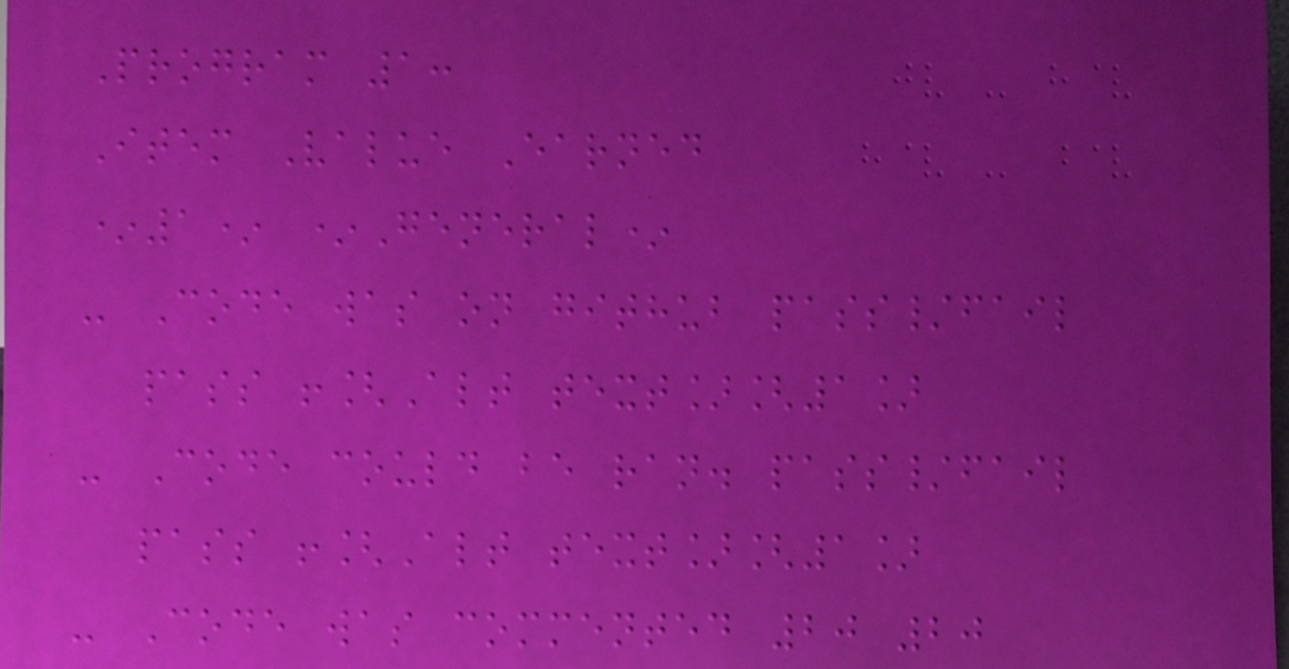Program 1:
Item Value Earned
*1* *General*
- Code was on github pass/fail
pass ![Alt text][1]
- Code could be ran. pass/fail
pass ![Alt text][1]
- Code was commented 20 20
